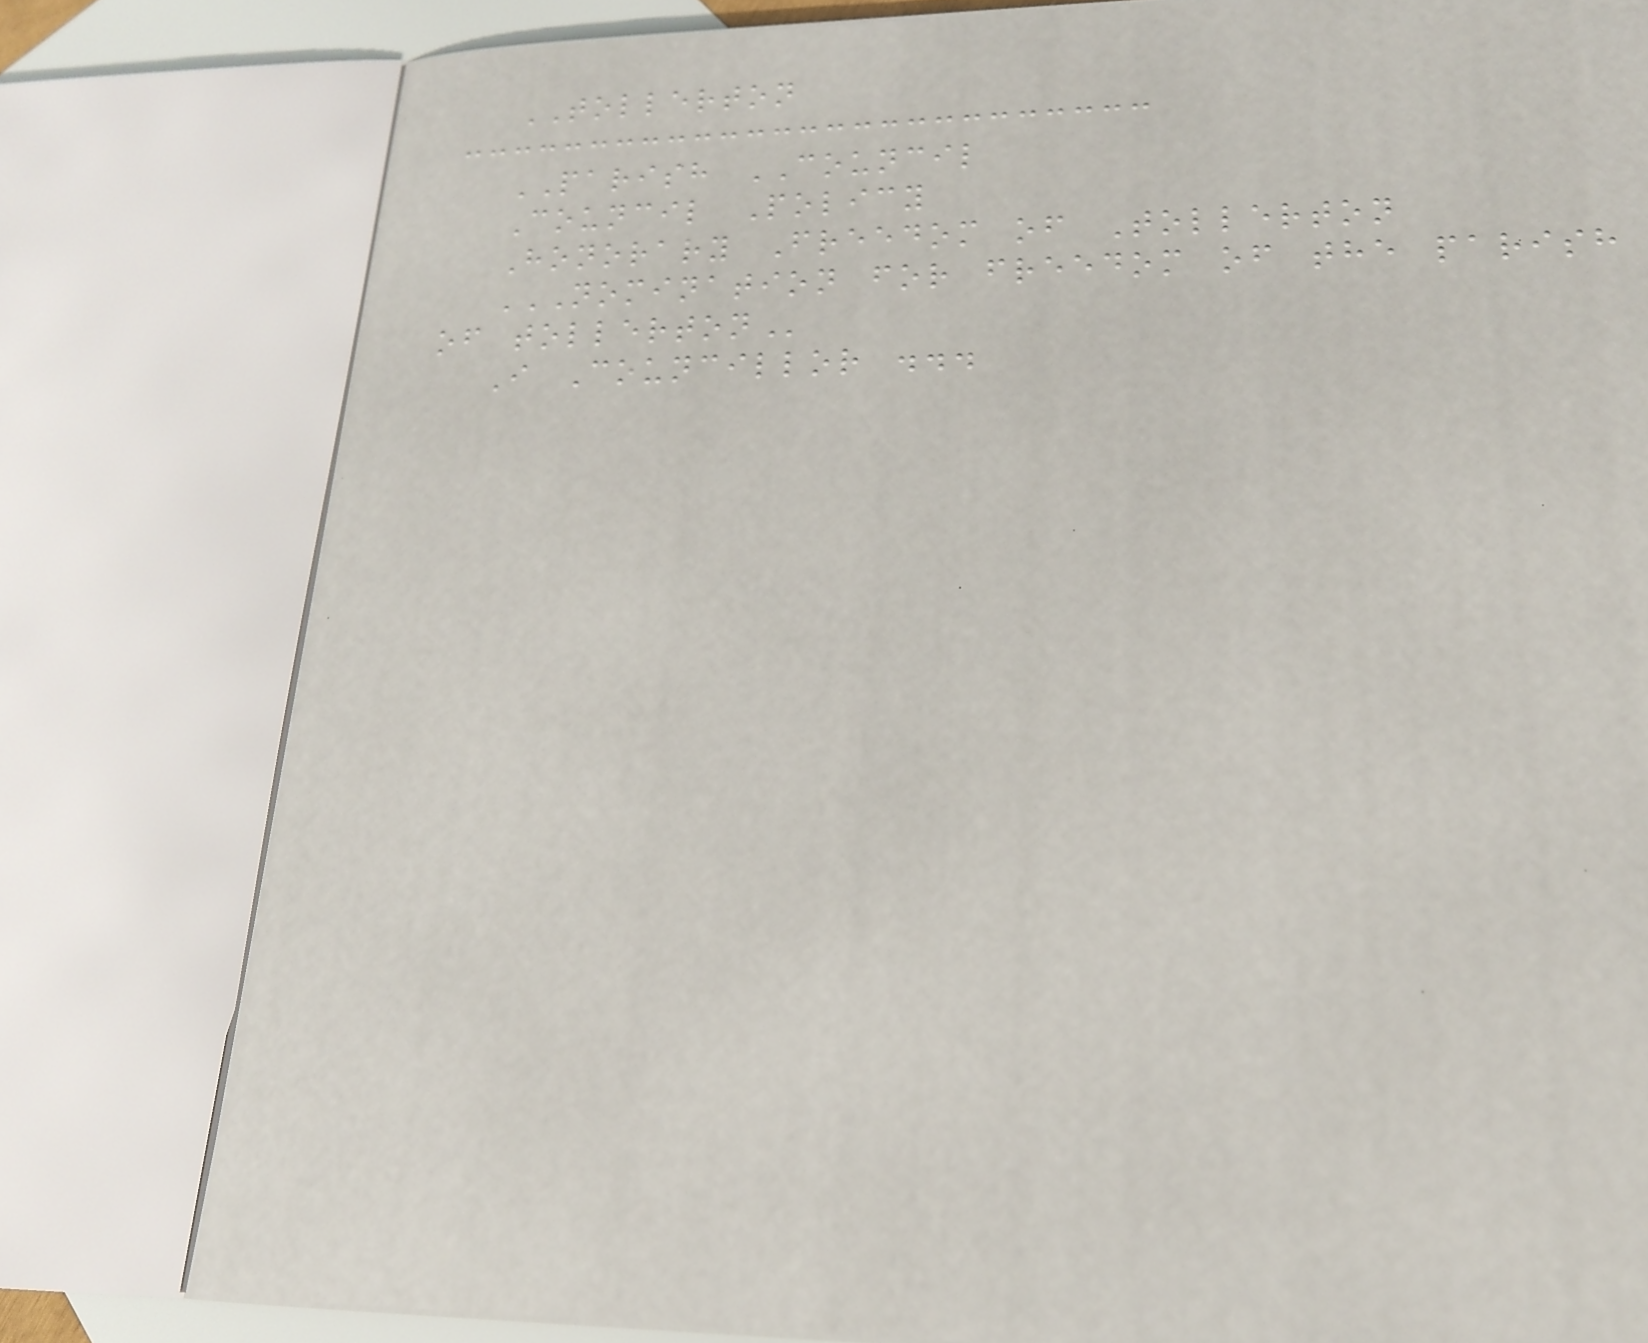TOLLERTON
PARISH COUNCIL
Council Policy
Honorary Freedom of Tollerton
NOMINATION FOR FREEDOM OF THE PARISH
OF TOLLERTON
I Councillor ...
